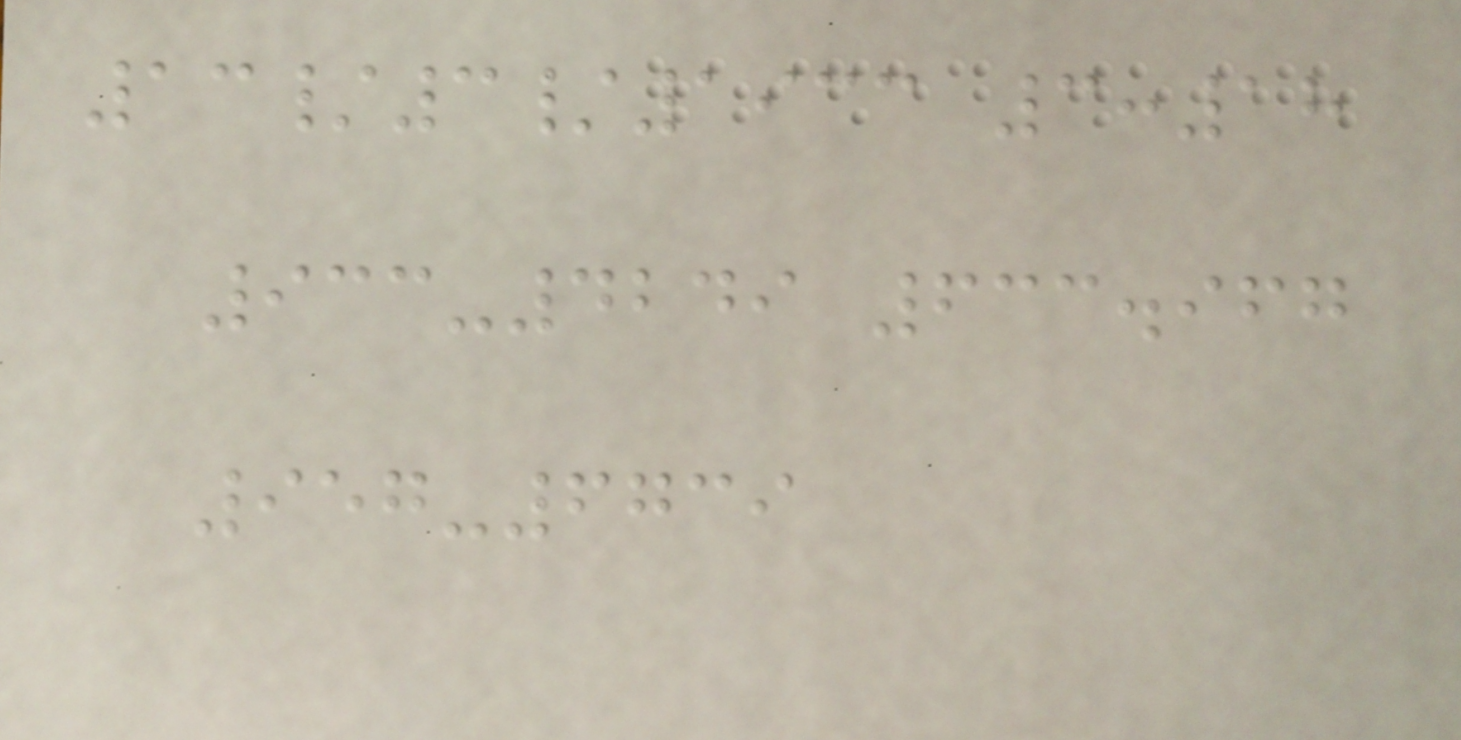13/3/1933 3:18
933-4249 633.967
957-6739
